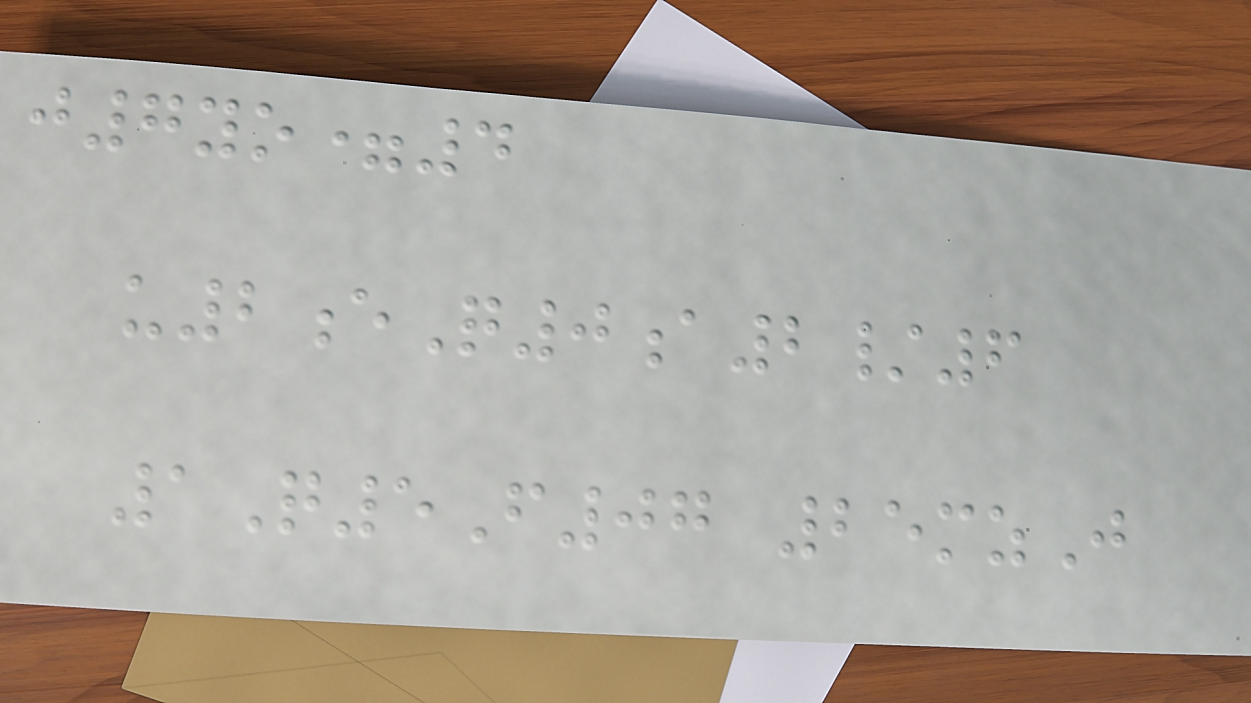j7yo=4
u2eQ0a2/6
1Q5F07 25mzJ
